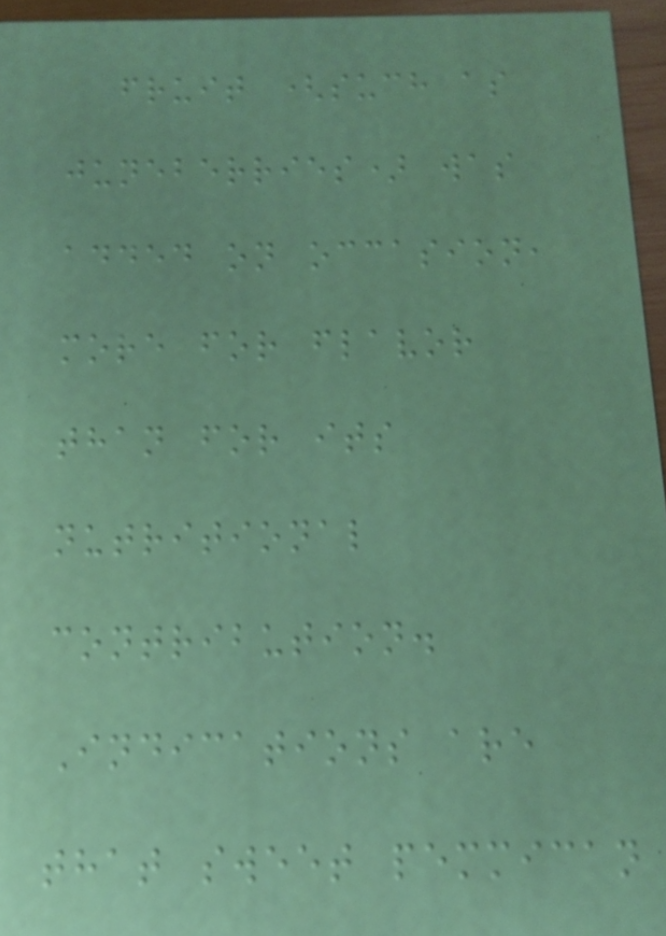fruit (such as
juneberries) was
added on occasion,
more for flavor
than for its
nutritional
contribution.
Indications are
that sweet pemmican
